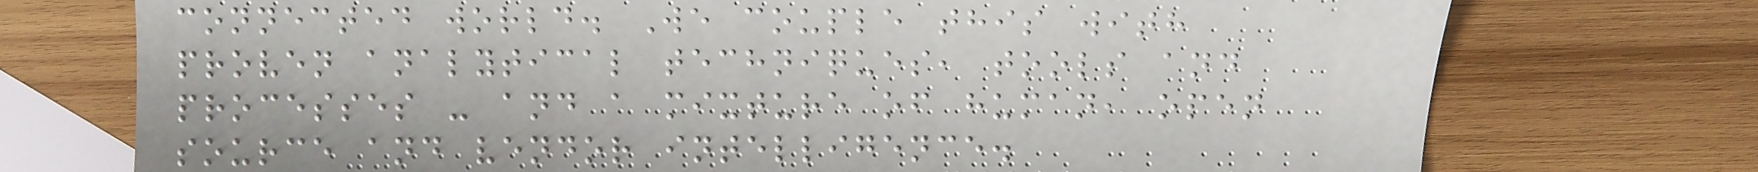connected world. We couple this with
proven analytical techniques, tools and
processes - and a mixture of human, open
source and vendor intelligence.
